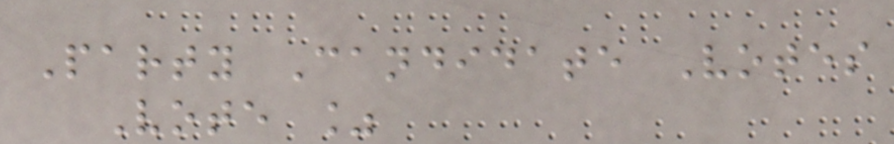Party Candidate Votes
Vote %
